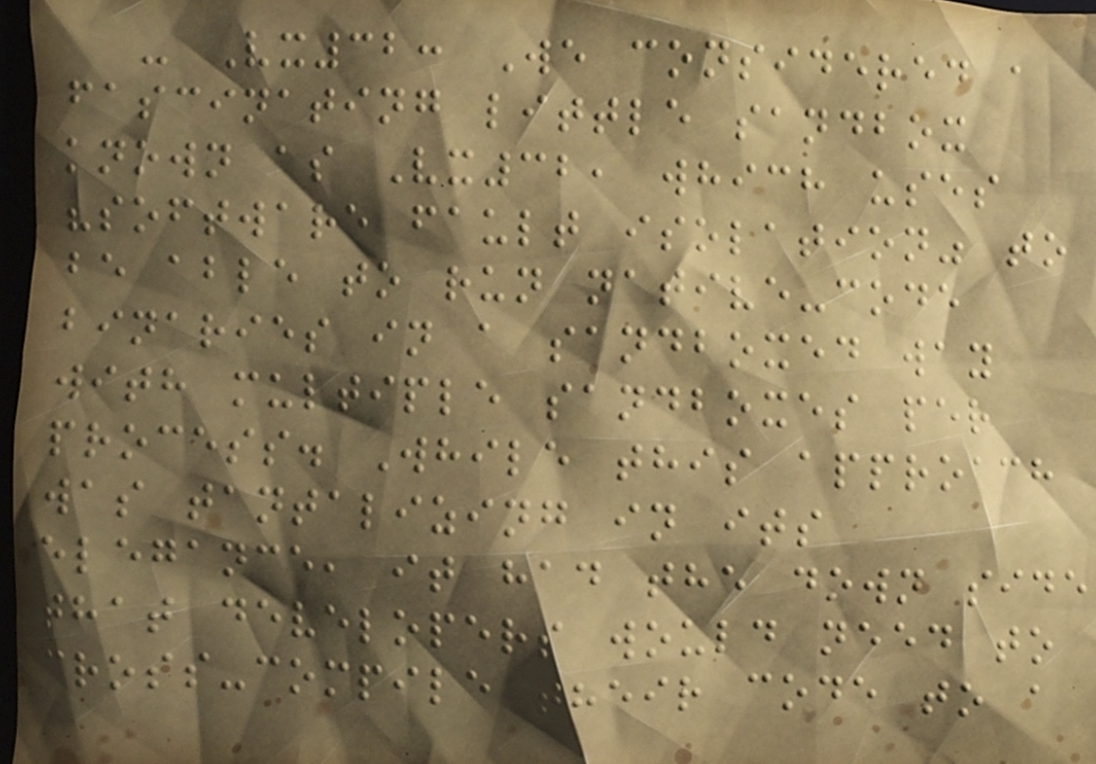- Vx32: We considered a
fascinating little sandbox
known as Vx32, which uses
"software fault isolation" to
be able to run native-code
binaries in a sandboxed way
with multiple sandboxes per
process. While this approach
was tantalizing in its
elegance, it had the down side
that developers would need to
cross-compile their code to a
